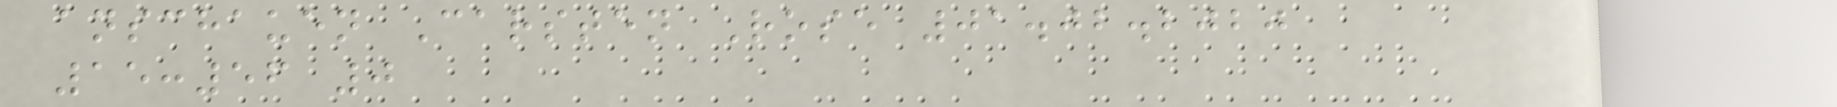anschauen Carsten Rose 01.02.2020
15:56 0
